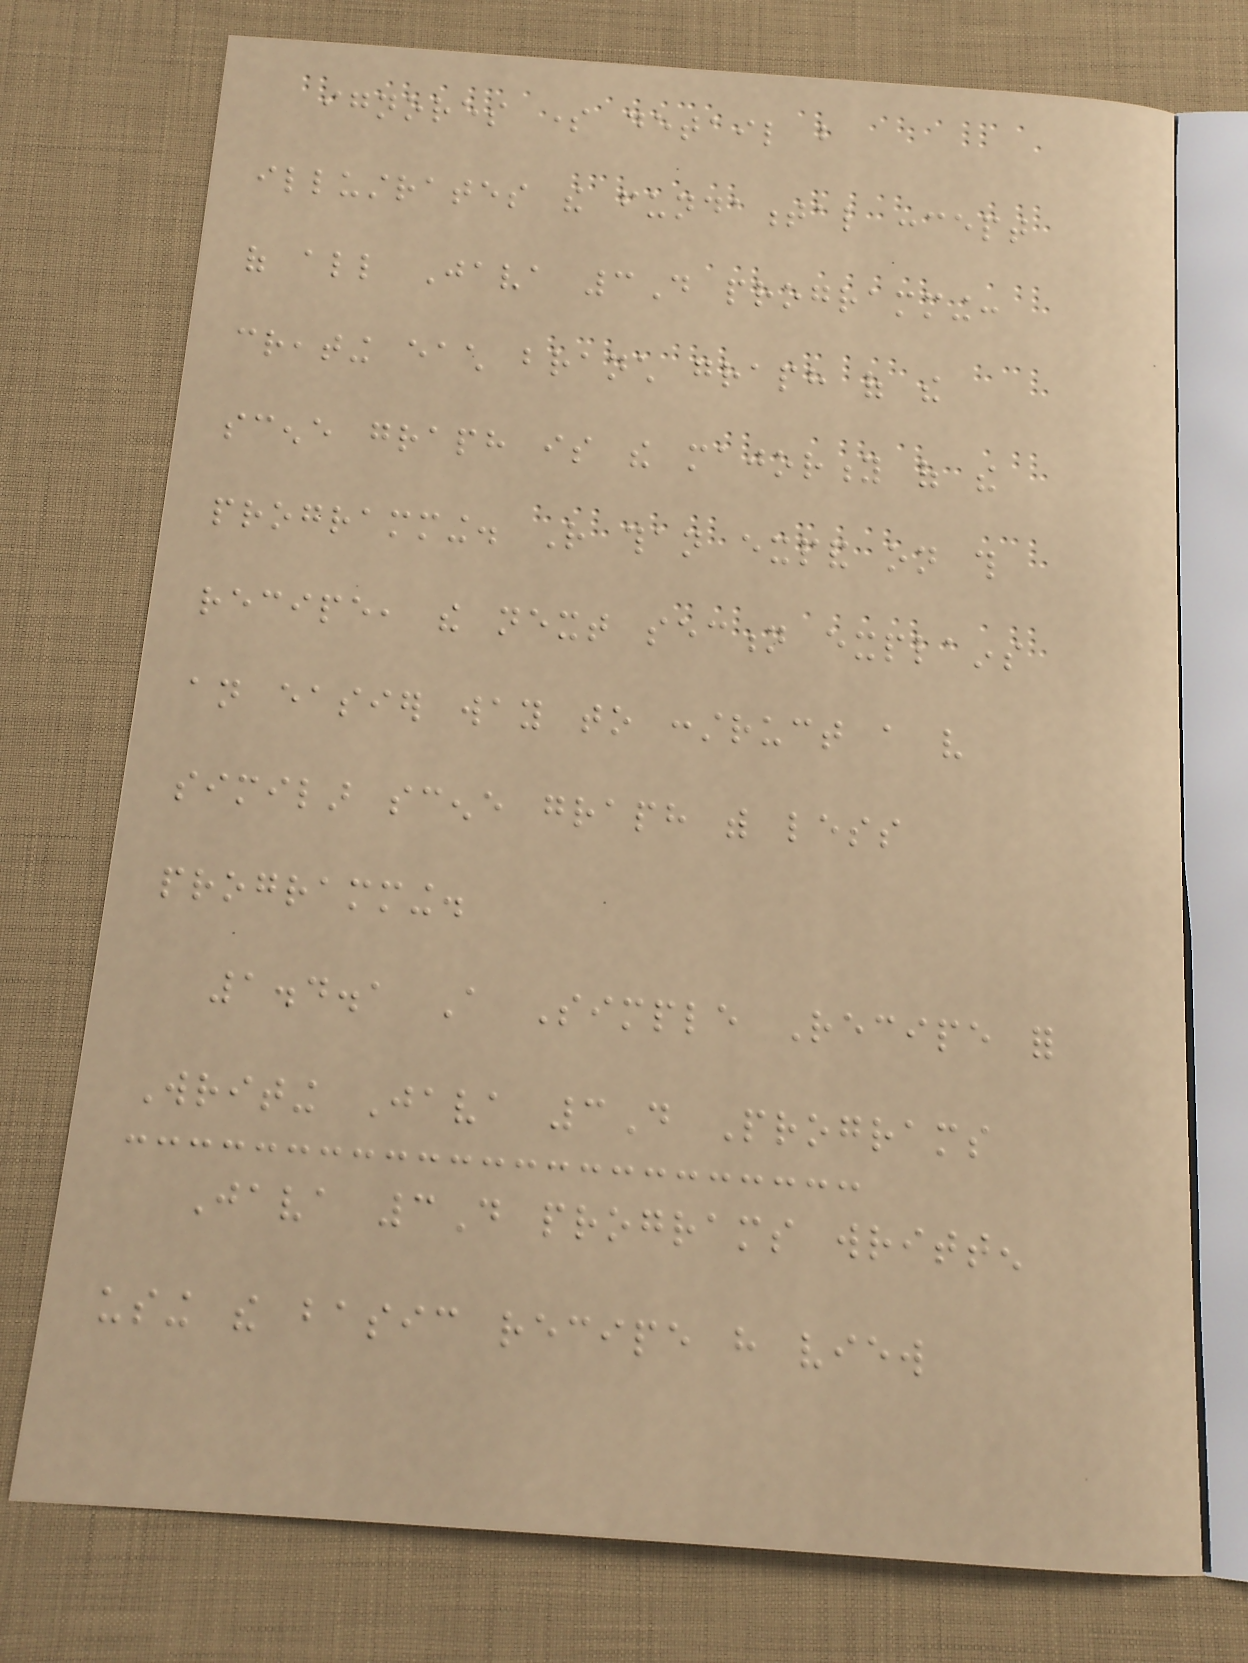ignores some detail but
illustrates the fundamental concept
of all Java 3D programming:
creating each branch graph of the
scene graph is the majority of the
programming. Rather than expand on this
recipe, the next section explains
an easier way to construct a very
similar scene graph with less
programming.
1.4.1 A Simple Recipe for
Writing Java 3D Programs
Java 3D programs written
using the basic recipe have view
